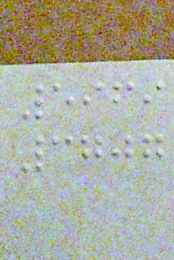5969
3707
